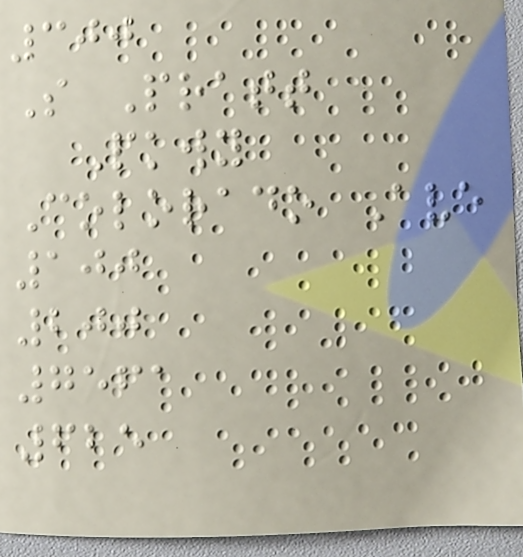300
S Pratt
Pkwy
Colorado Ave
100
200
7561
625
